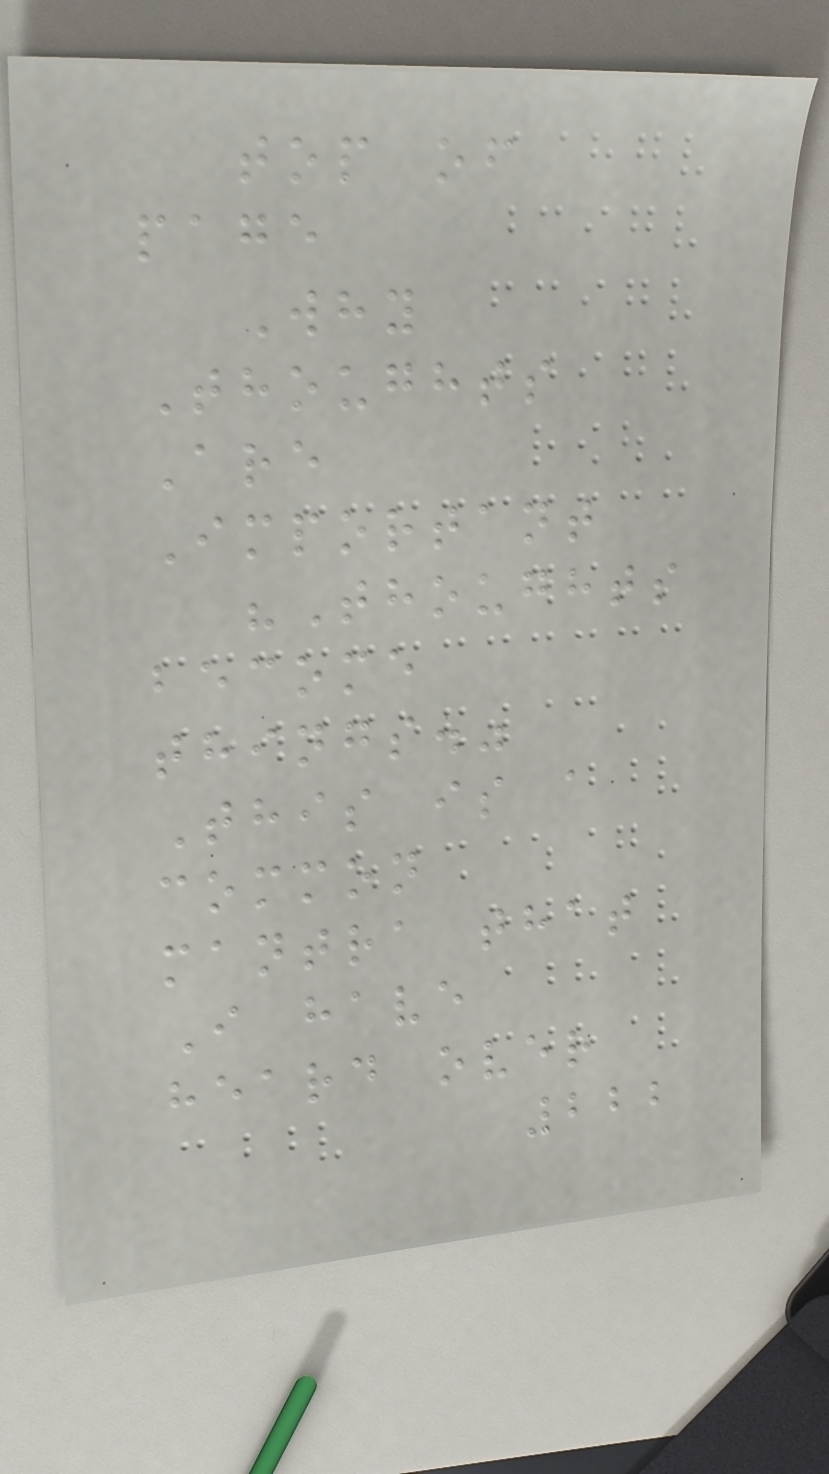top of
page
Why
Thoughts
Are
Important
"Thoughts
become
things."
This is a
common
mantra that
I have
heard over
222
